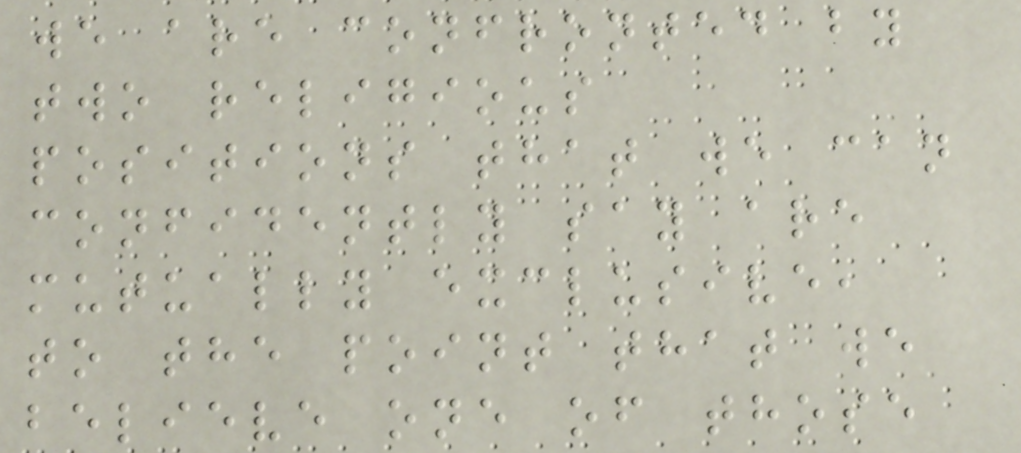we are confronted by
two religious
positions that we can
confidently say are
mutually exclusive,
to the point that we
believe one of those
